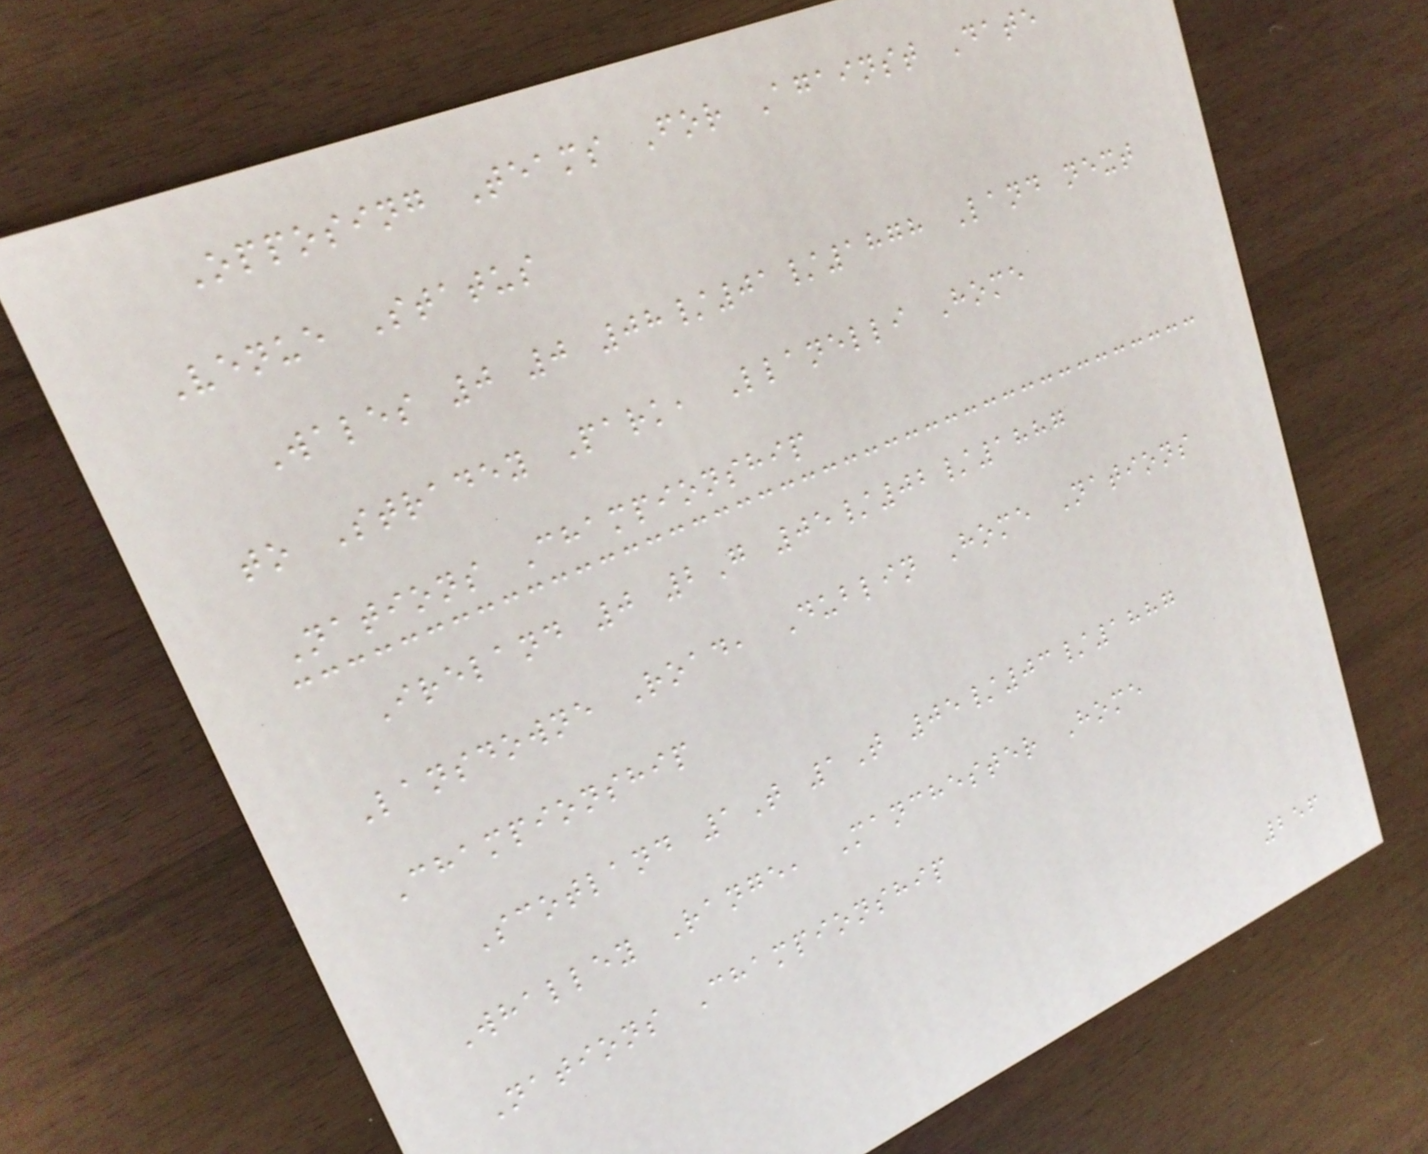Opposing Teams For Against Date
Venue Status
Wales 0 0 08/01/1878 Land next
to Stradey Park, Llanelli Home
Nations Championship
Ireland 0 2G 05/02/1887
Lansdowne Road, Dublin Home Nations
Championship
Scotland 1T 1T 05/03/1887
Whalley Range, Manchester Home
Nations Championship
256
